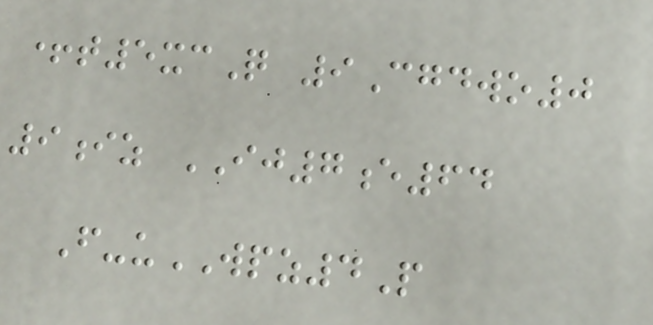+t5xcQ 9Cgdwo0
9iz IJ7e64
F-uWPZ4P
